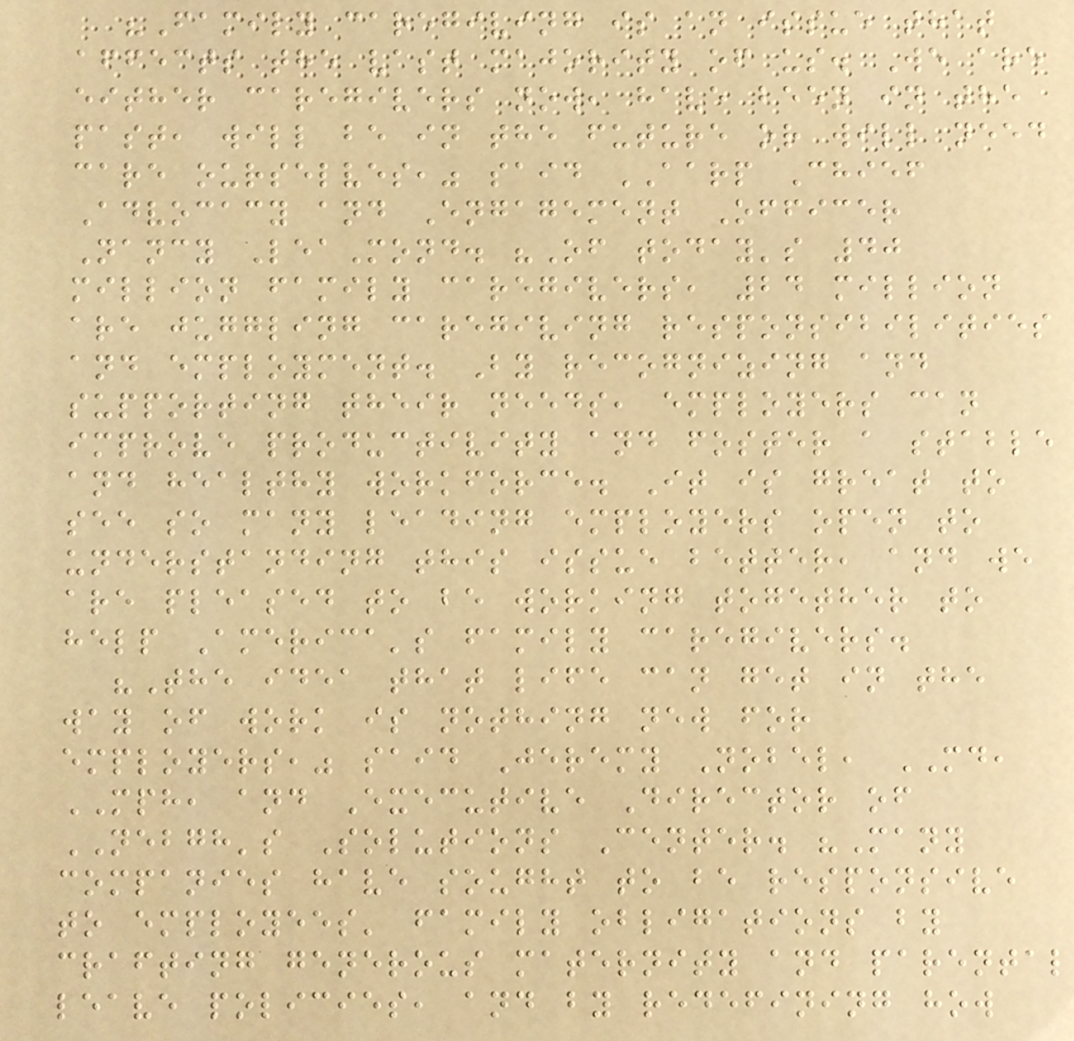"Family caregiving is an issue that
affects the vast majority of us. We are
either caregivers now, have been in the
past, will be in the future or will need
care ourselves," said AARP Chief
Advocacy and Engagement Officer
Nancy LeaMond. "Of today's 40
million family caregivers, 24 million
are juggling caregiving responsibilities
and employment. By recognizing and
supporting their needs, employers can
improve productivity and foster a stable
and healthy workforce. It is great to
see so many leading employers open to
understanding this issue better, and we
are pleased to be working together to
help America's family caregivers.
"The idea that life can get in the
way of work is nothing new for
employers," said Jeremy Nobel, MD,
MPH, and Executive Director of
NEBGH's Solutions Center. "Many
companies have sought to be responsive
to employees' family obligations by
crafting generous maternity and parental
leave policies, and by redefining how
